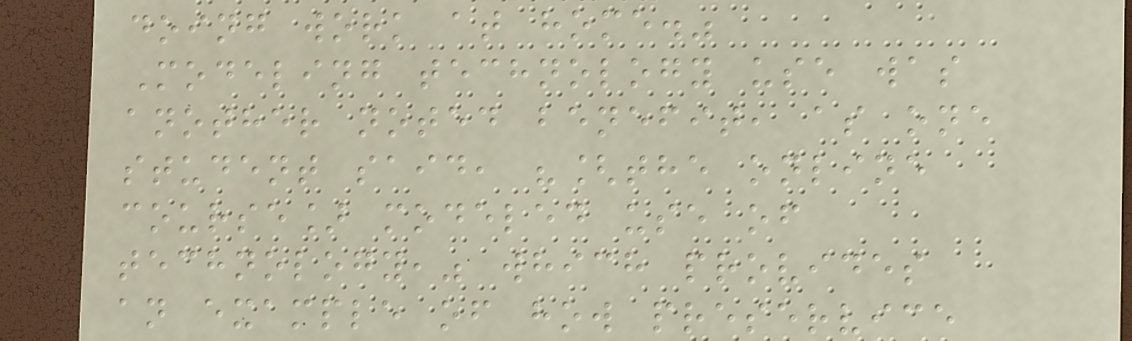doing work at home."
Modeling technology use was
another noted benefit, as one
student said, "[the online
course] modeled use of
technology," which provides
an example of how preservice
